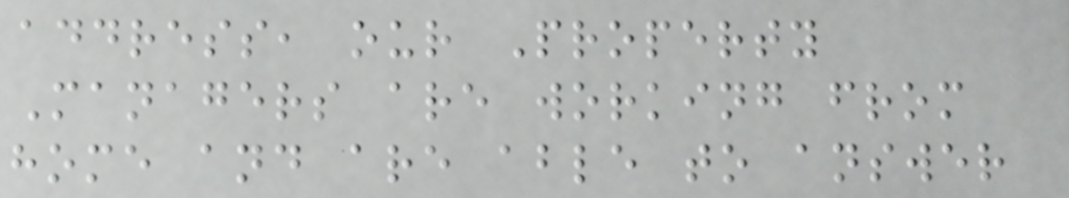address, our Property
Managers are working from
home and are able to answer
